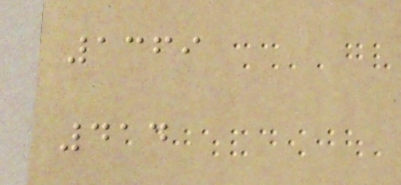1369
414
